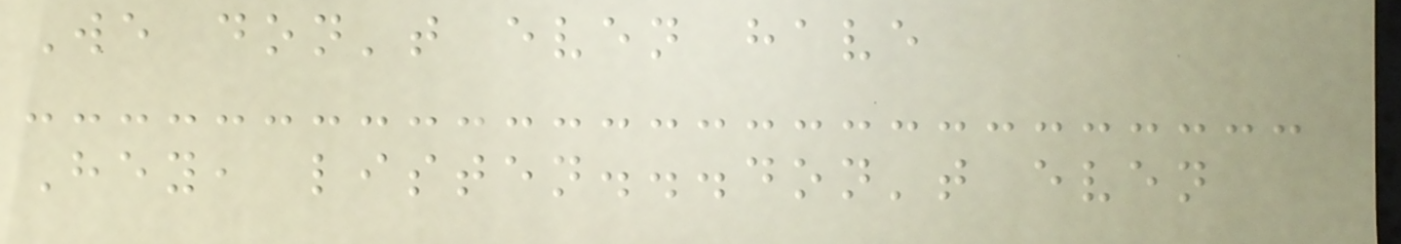We don't even have
Hey, listen...don't even
